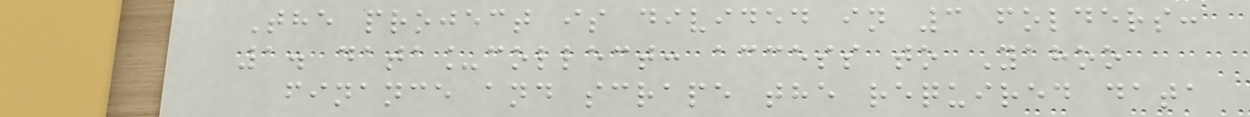The project is divided in 3 folders:
1. data_collect: access to Yahoo
finance and scrape the required data
